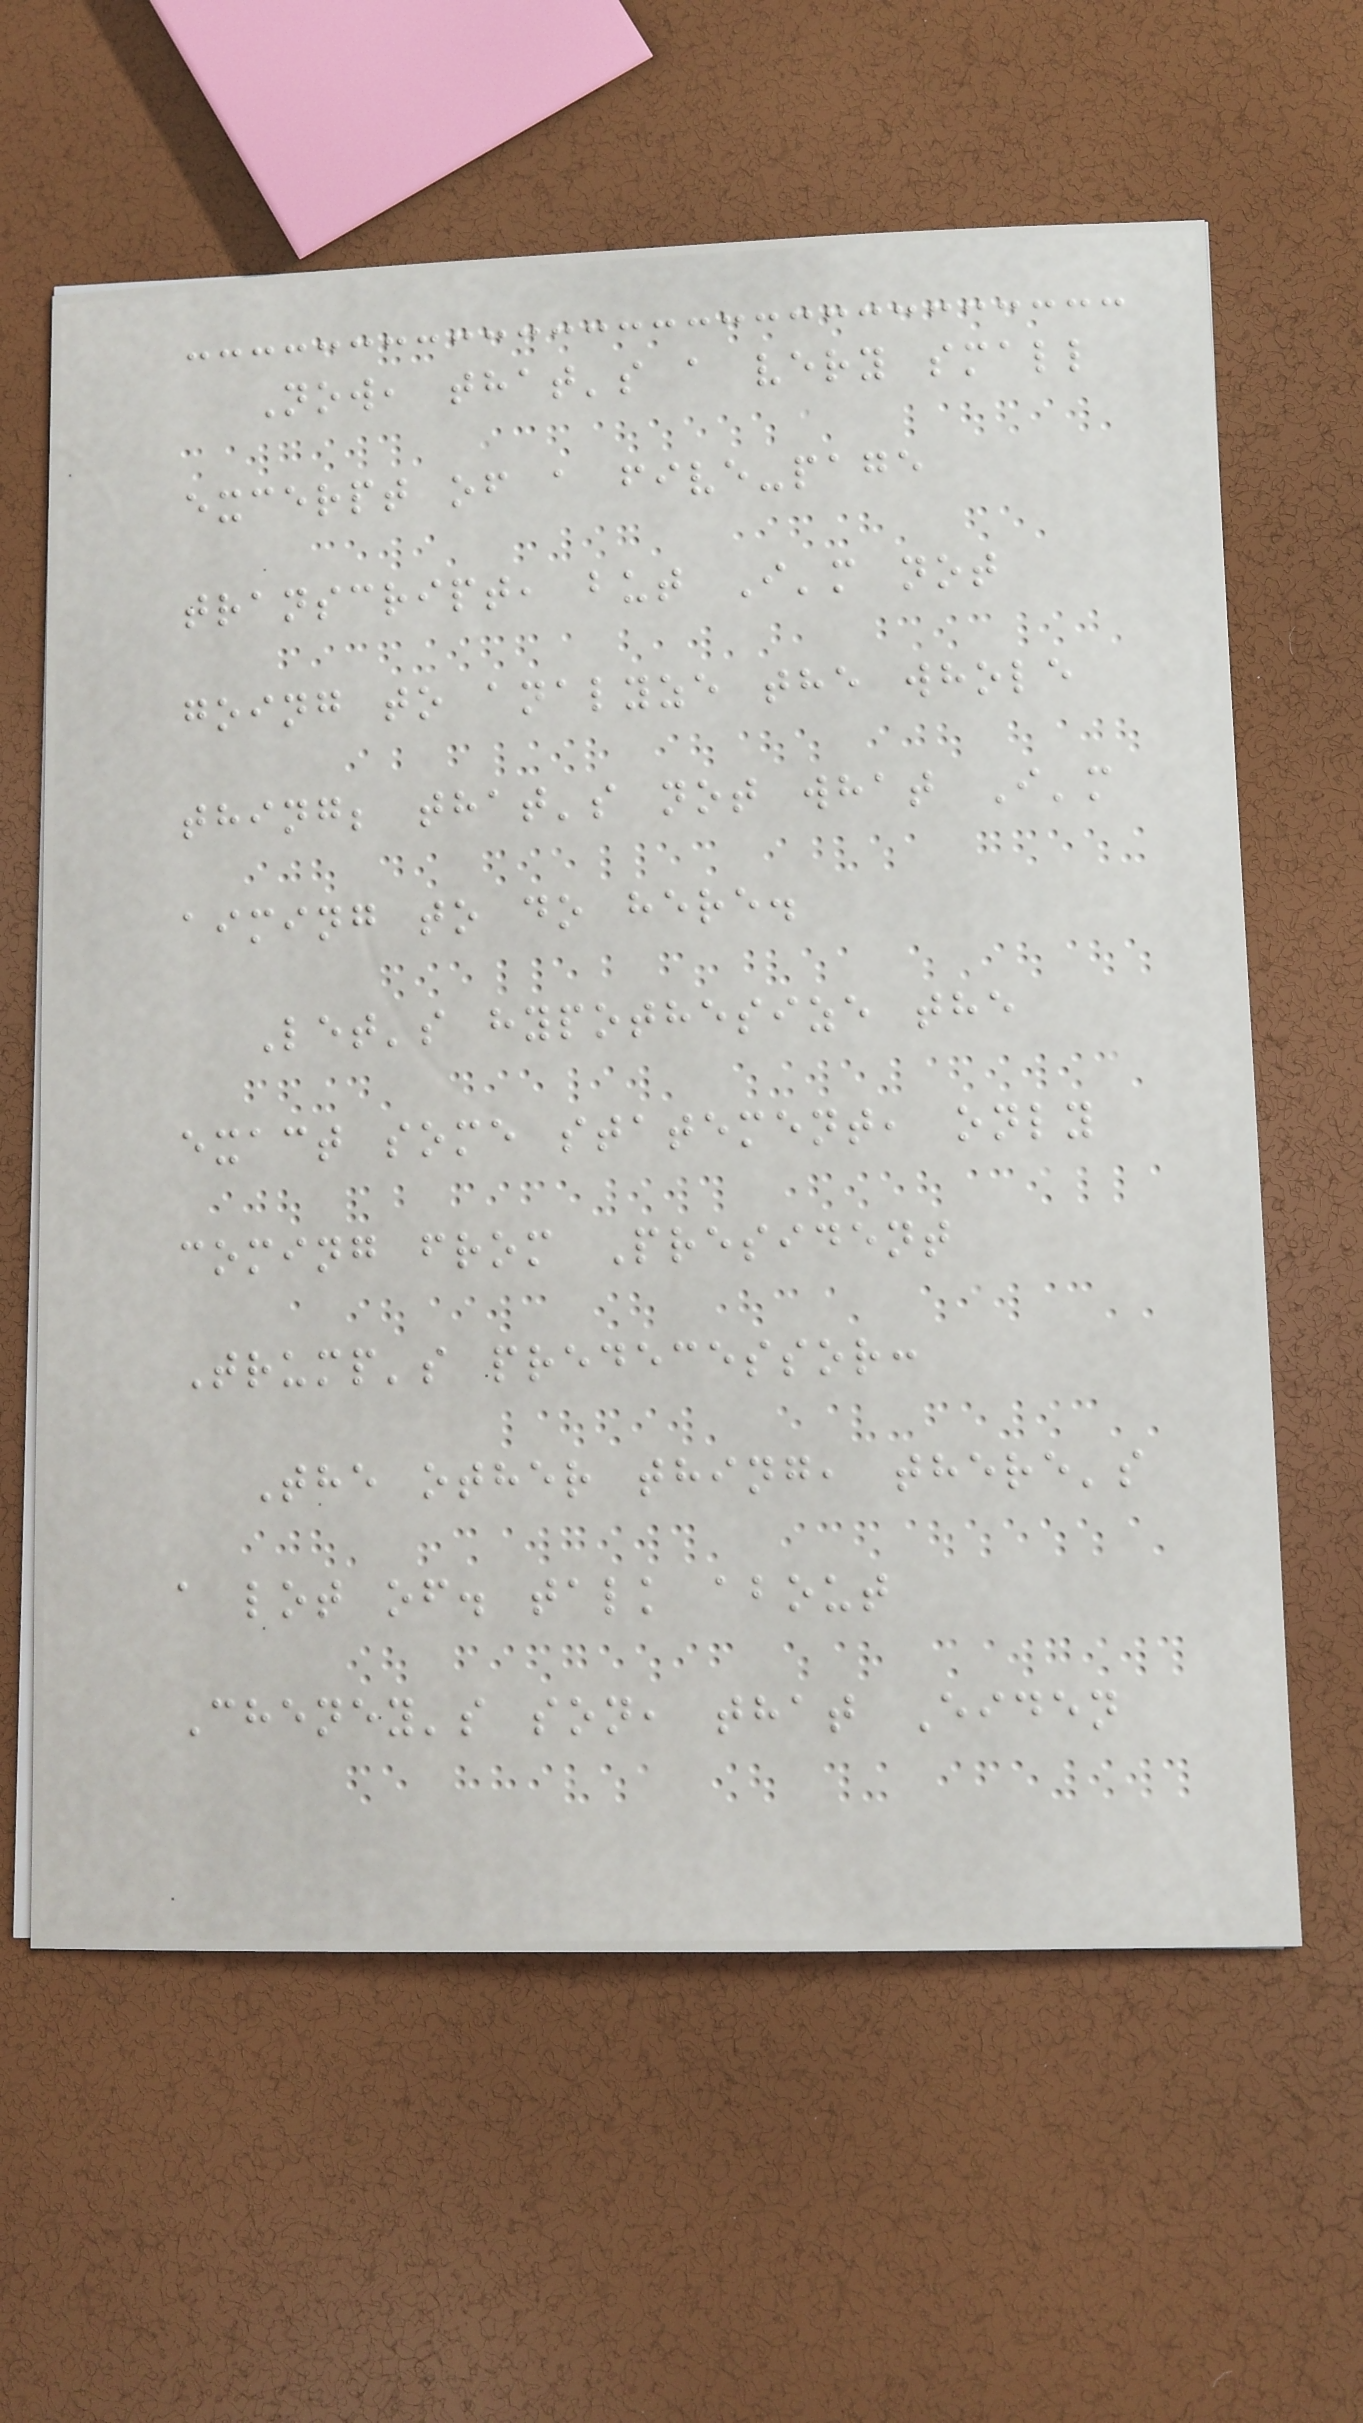Now, that's a very small
excerpt of a five-page
transcript, but I'm not
going to analyze the whole
thing; that's not what I'm
aiming to do here.
Let's hypothesize the
exact some statement, only
coming from President
Trump's predecessor:
The other thing, there's
a lot of. talk about
Cheney's son, that Eiden
